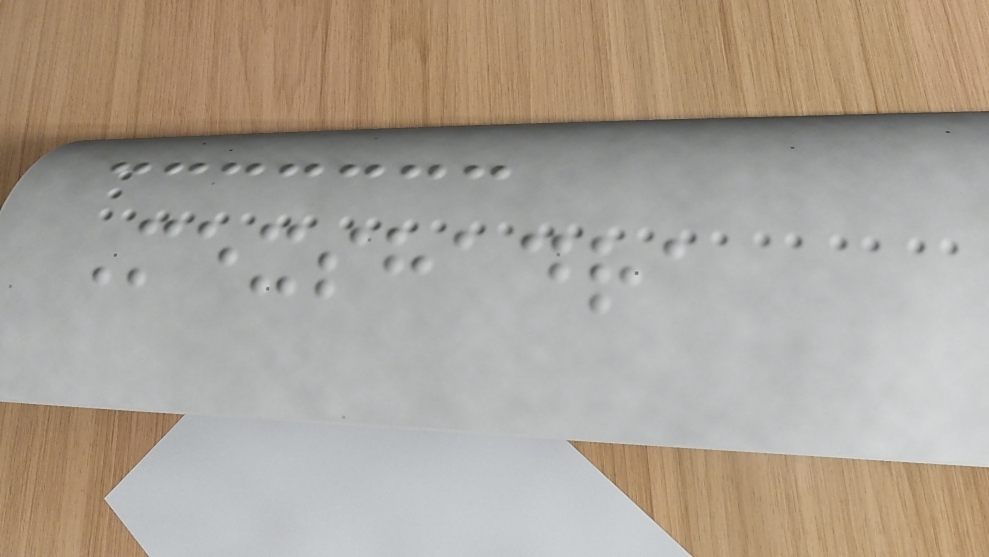Mexshadra
